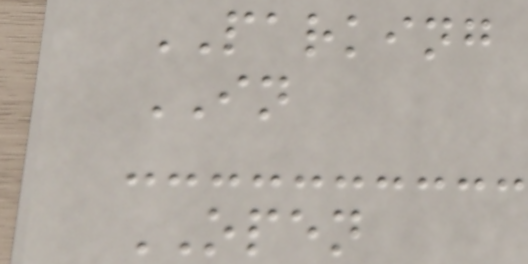PARKING
IN
OPEN
